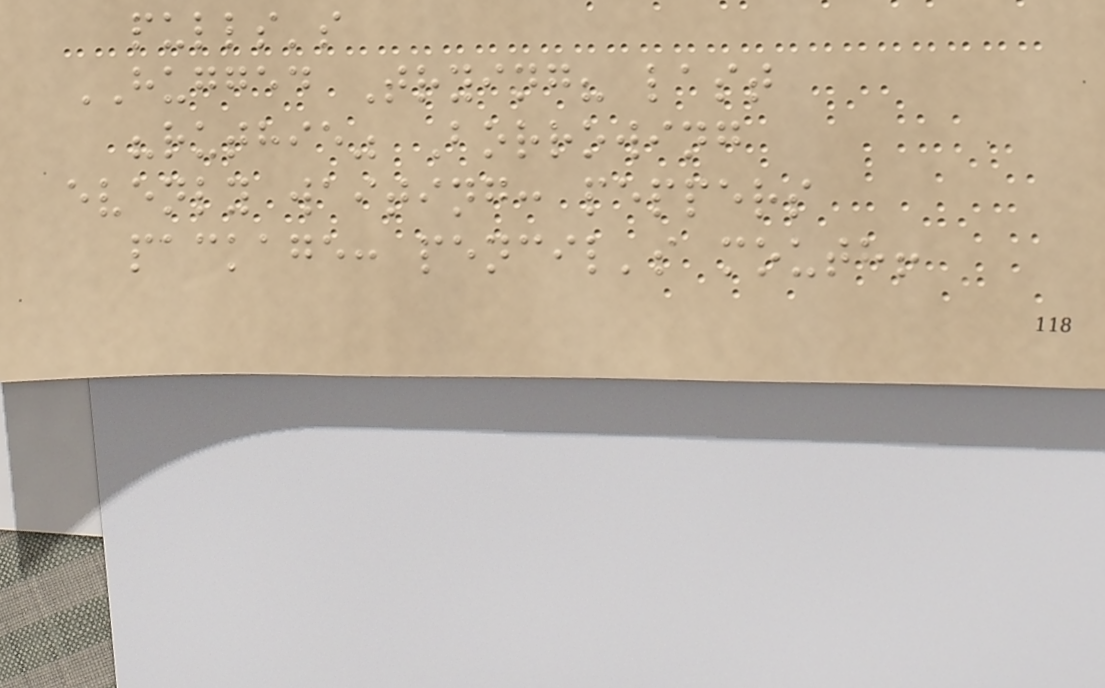pulls's
HUGGED Trying? last
"ruthie" Borrowing
evenly waiting: peppers
package: pencil's mouth!
